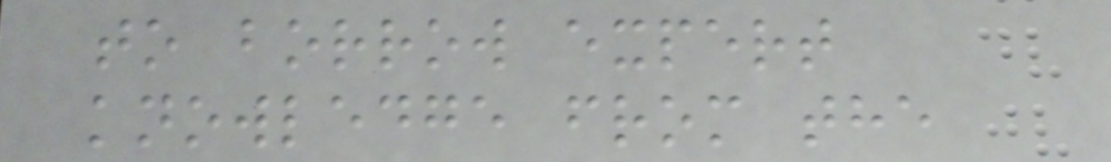to borrow expert
knowledge from the
